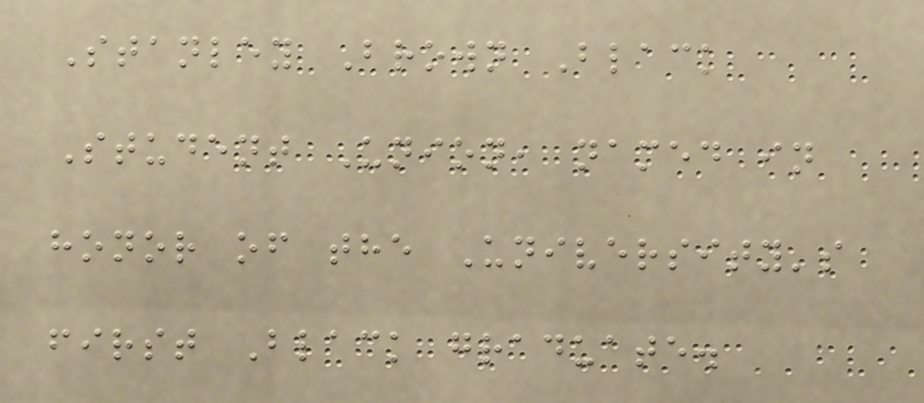Stanley Brown Black
Student Union, named in
honor of the University's
first Black graduate.
